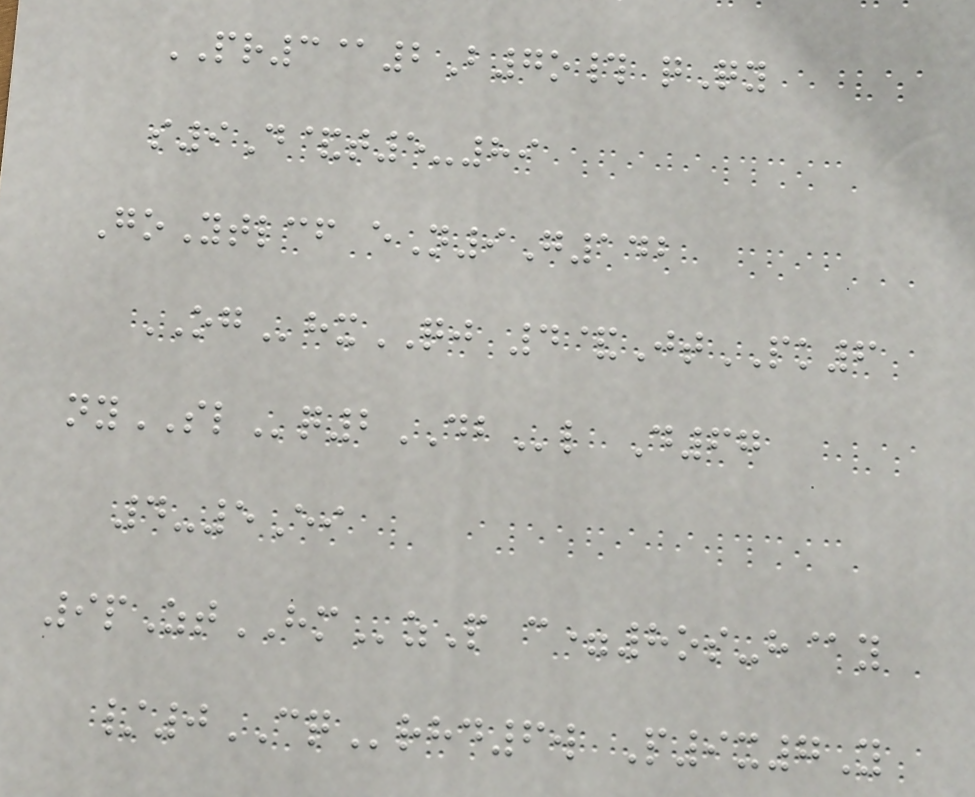PR3@2B7o# qQy
s9D&t5-89
GoYtlcf eN9G142
OGhxQJ 4&JtPK6
nySLq2DBl D67
4-5Ei
9pZtHMzP c=8os-h@y
/0CQrhd6w P9x7Y
